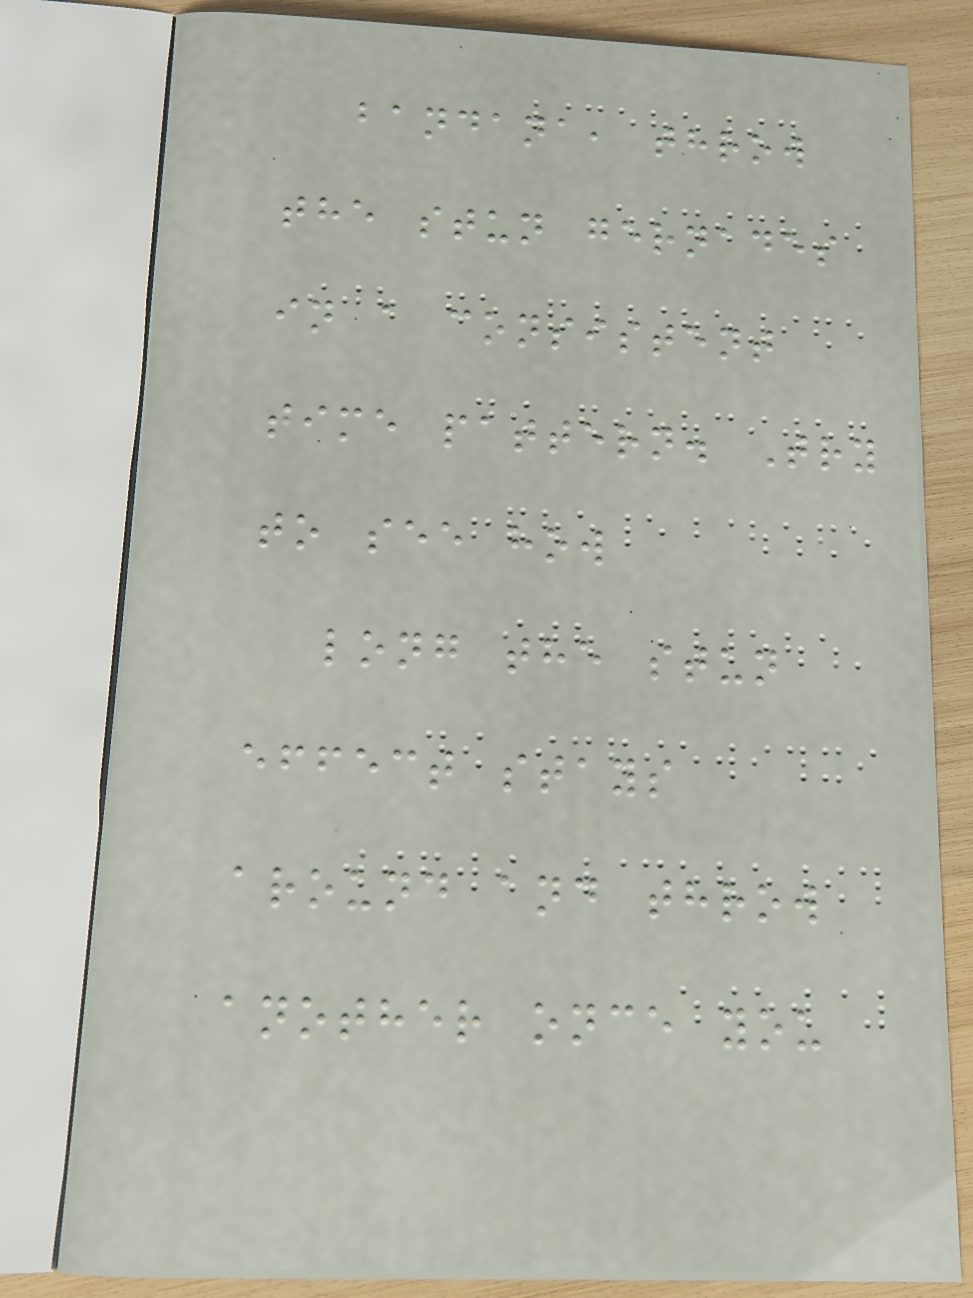bandana, throw
the stun gernades
in a consistent
time pattern. Try
to see how
long the stun
effect stays
around and throw
another once you
